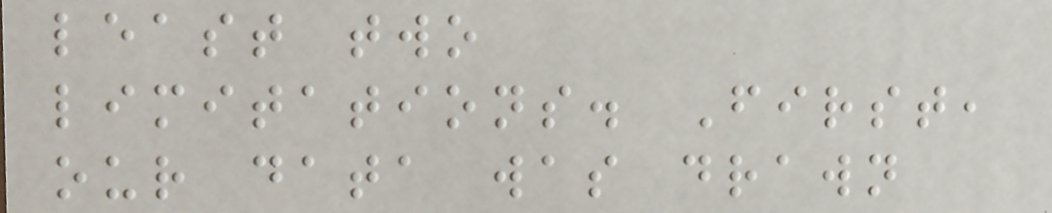least two
limitations. First,
our data was drawn
